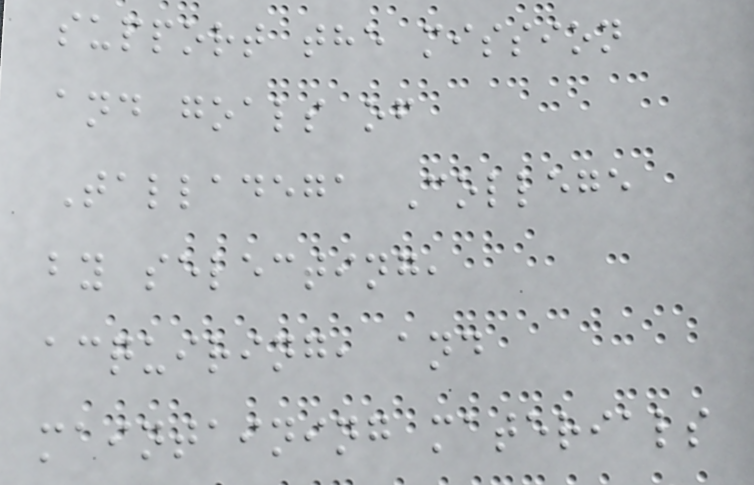support the mission
and goals of
Talladega College
by selecting,
acquiring, and
maintaining materials
